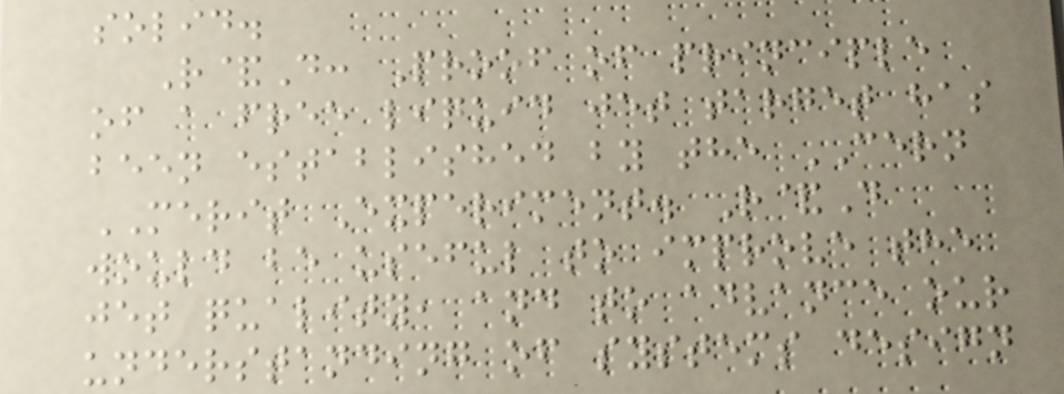solid.
R&D: Proof of principle
of a free liquid jet target has
been established by the CERN
MERIT Experiment. R&D
would be useful to improve the
jet quality, and to advance our
understanding of systems design
